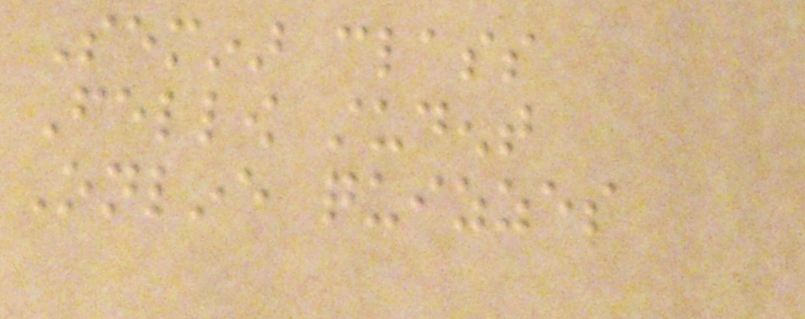Seminar class
Fellow student
Online quizzes
